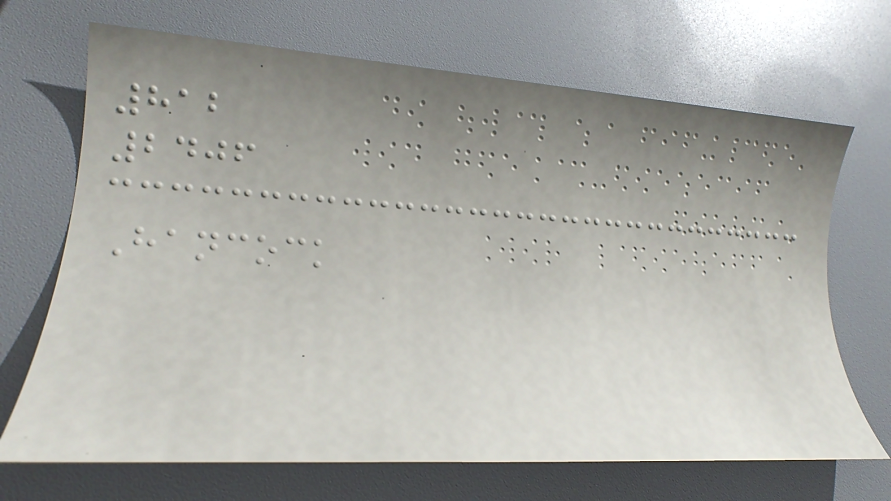812
2406
Hancock
